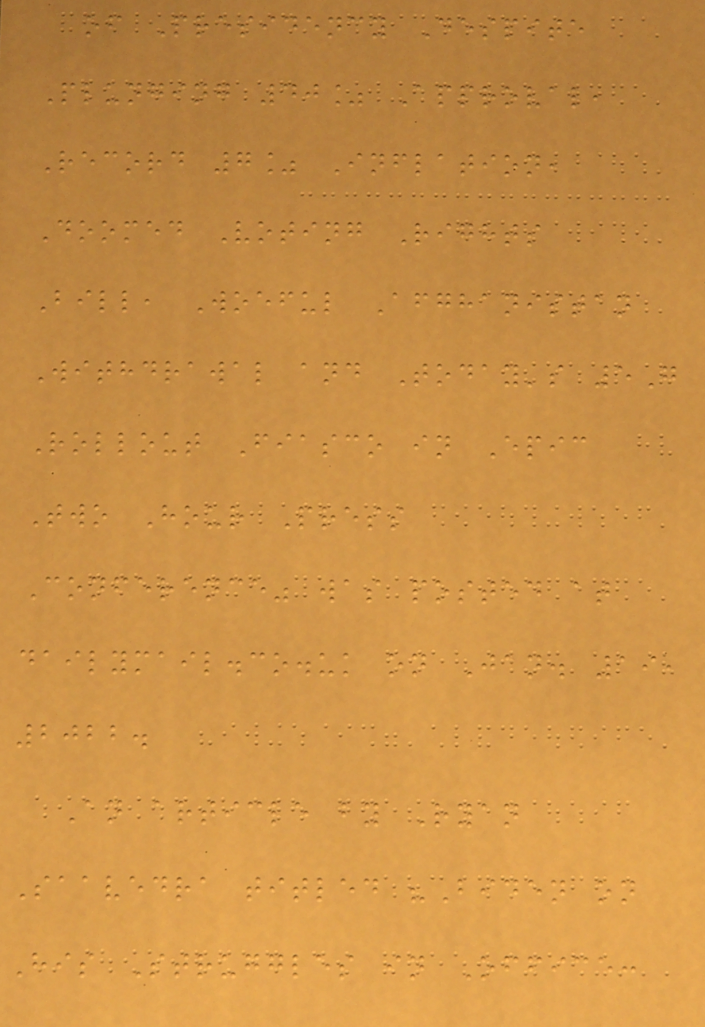of Presidency Despite
Plunging 40% Approval,
Record 7% Inflation,
Doomed Voting Rights
Bill, Woeful Afghanistan
Withdrawal and Today's 5G
Rollout Fiasco in Epic
Two Hour Press
Conference" was posted at
dailymail.co.uk on Jan. 19,
2022.
An article by Ryan
Saavedra titled "Biden on
His Struggles in Office:
